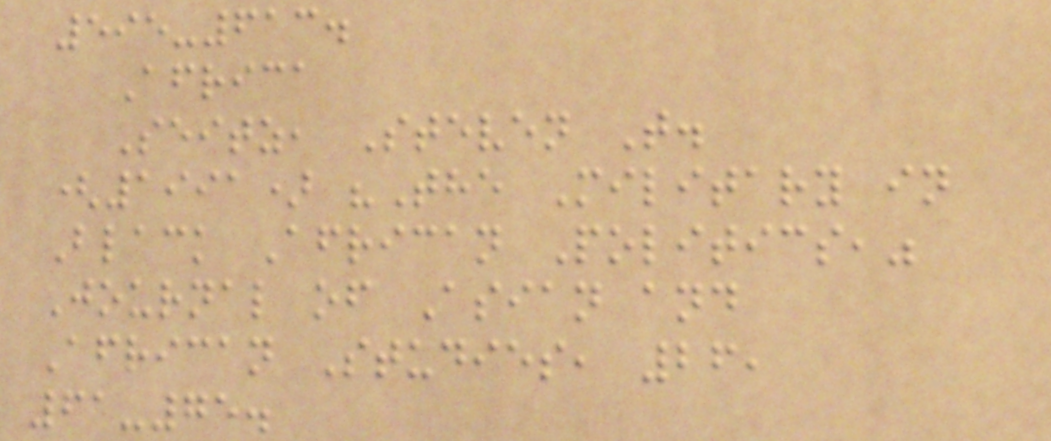595-613.
Africa
Seitz, Steven T.
(1991) "The Military in
Black African Politics,"
Journal of Asian and
African Studies, 26,
61-75.
